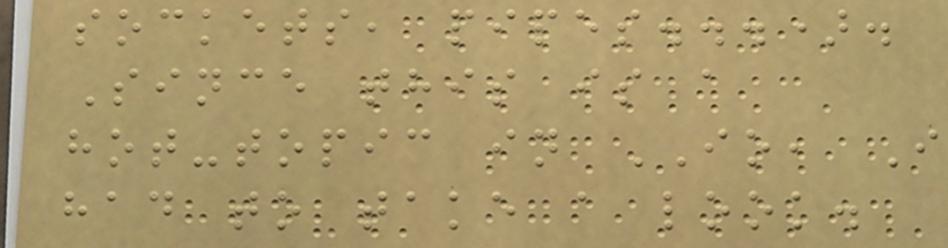sockets, pipes...).
Since this is a
hot-topic in IO, I
had to take a look.
